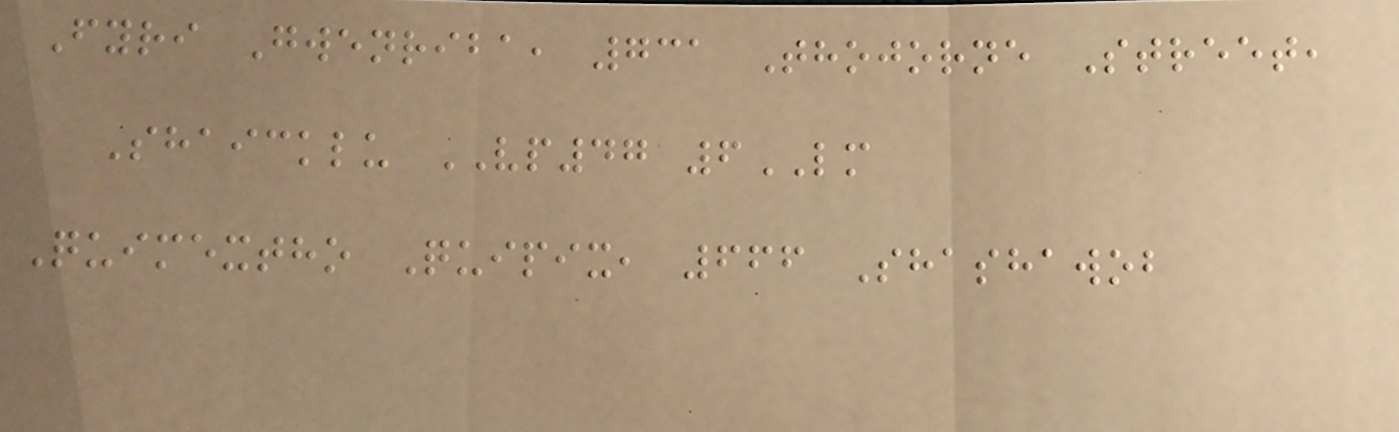Fyri Gwenriba, 731 Thojorne Street,
Shaicklu VP47 6LM
Quimextho Quipix, 666 Shashawob
